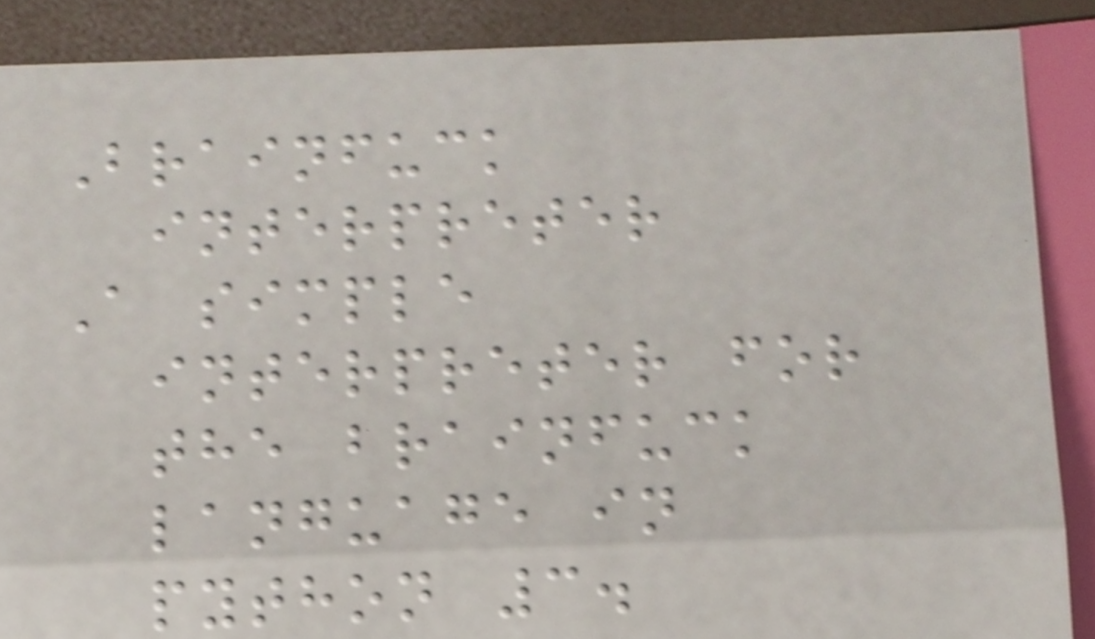Brainfuck
interpreter
A simple
interpreter for
the brainfuck
language in
python 3.
